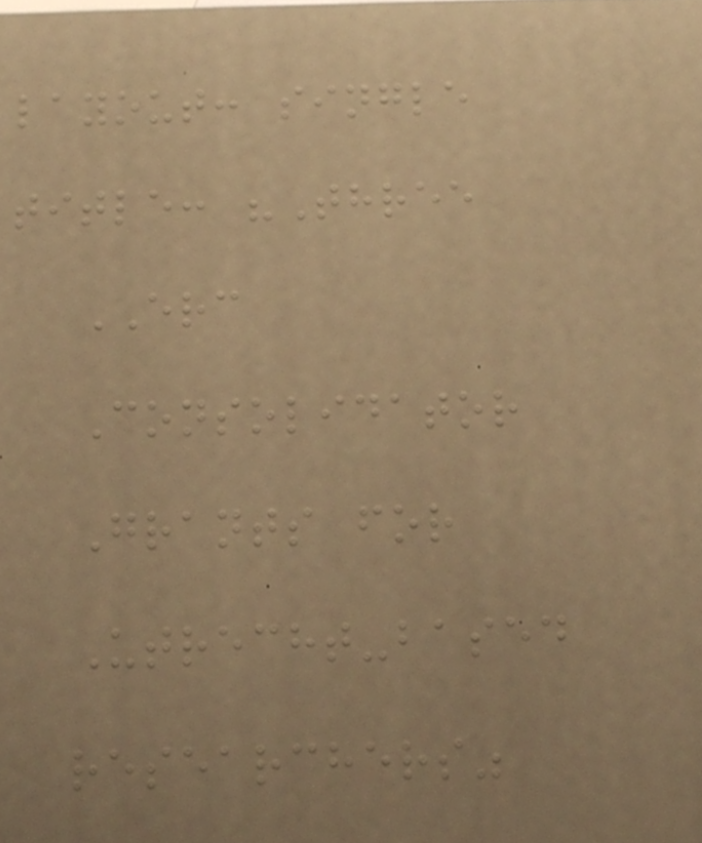layout: single
title: "Three
ERC
Consolidator
Grants for
Utrecht-based
researchers"
